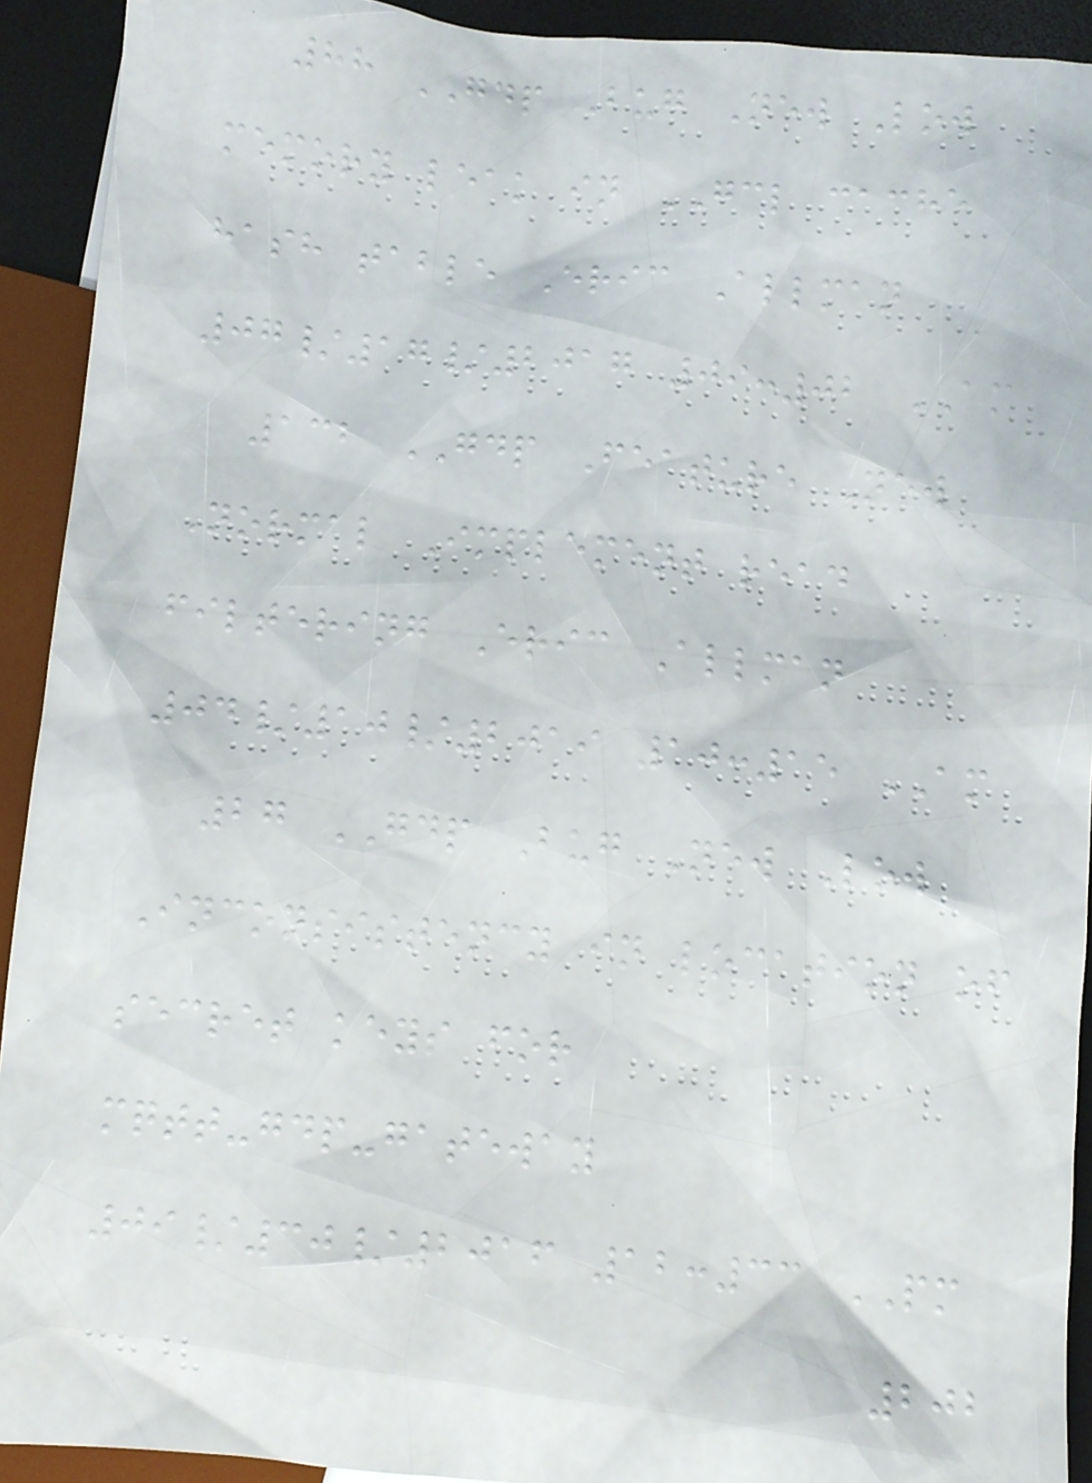88 GDP Bug New Low
memory leak in GCL cache
hash table Eric Allman
07/17/2017 09:02 AM
132 GDP Feature New
Normal Implement read
filtering Eric Allman
04/10/2019 10:15 AM
27 GDP Bug New Low
Inconsistency in location of
secret keys for
mqtt-gdp-gateway
09/30/2016 12:33 PM
202
